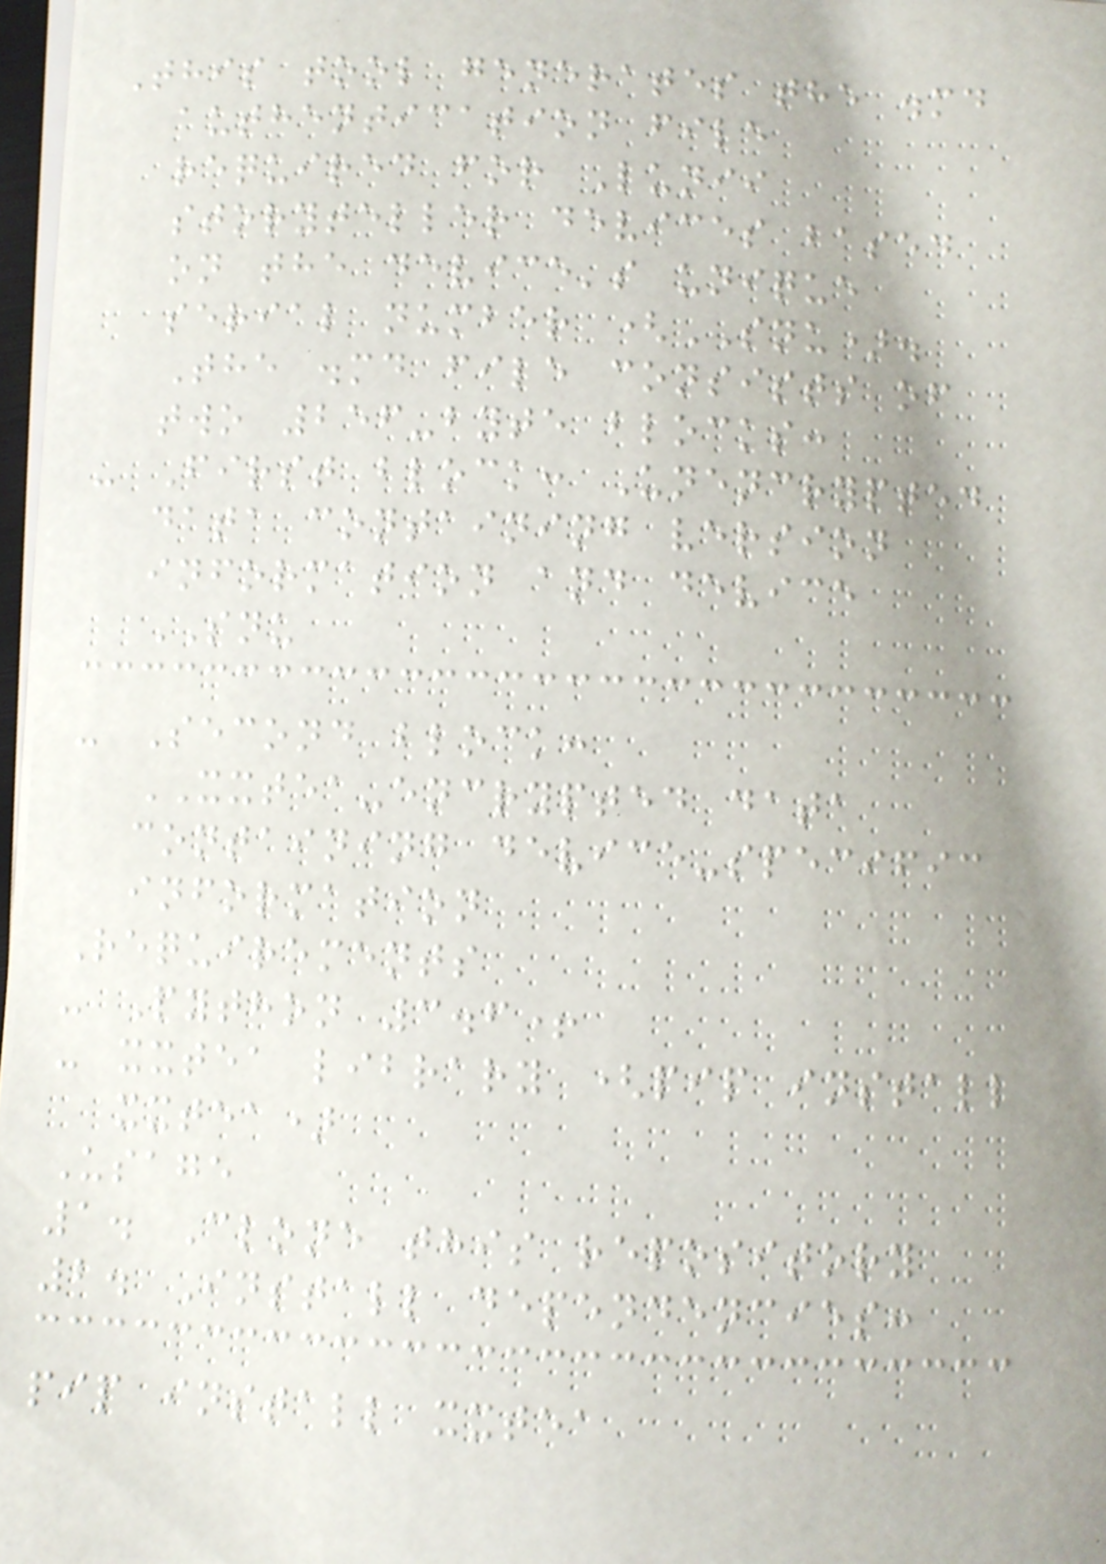This tool generates the .md
authentication file
required for Lunii
storyteller devices based
on the device's unique
serial number (SNU).
The .md file consists of
two 256-byte blocks:
- First block: Unencrypted
data containing version
information and device
SNU
- Second block:
XXTEA-encrypted data
containing device-specific
information
Requirements
- Python 3.6+
- xxtea library (pip install
xxtea)
Usage
1. Clone this repository
2. Install dependencies:
pip install xxtea
